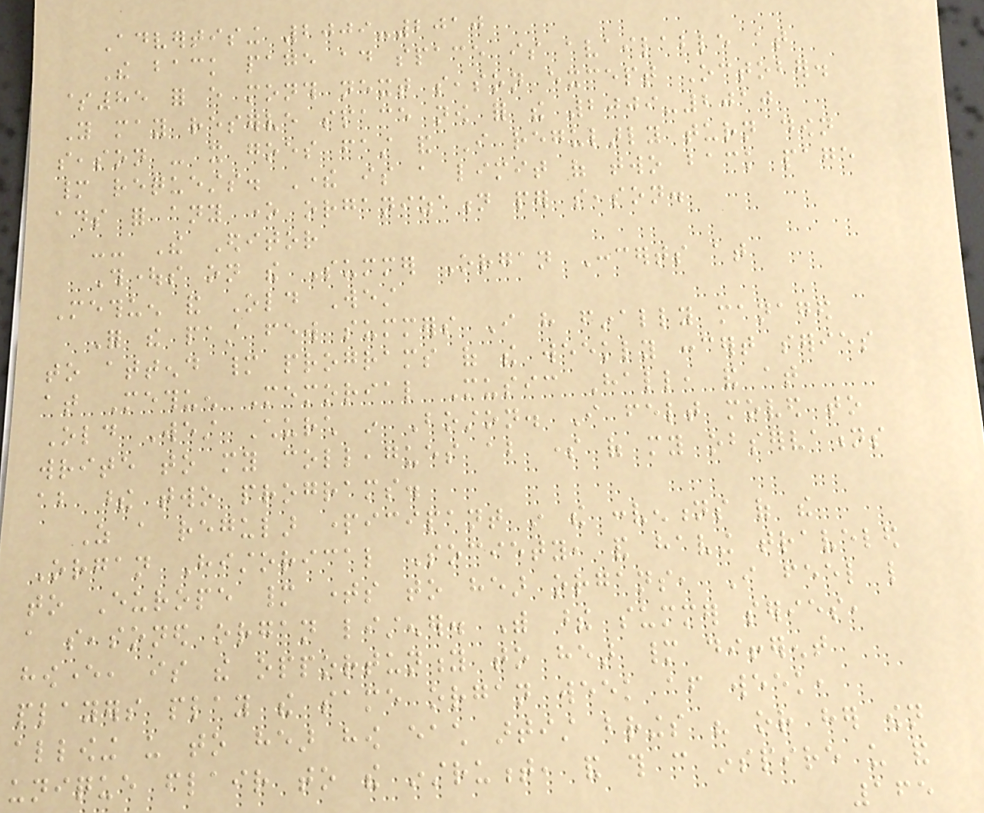Advertising 2009-2010
The back page ad space is available at
$85 for every month next season except October.
You may reserve space now for the 2009-2010
season - it goes fast and I regularly turn down
many requests. There is a limit of two back page
ads for any one organization per season.
-- The Editor
Thoughts on the Summer Organ Concerts at
Methuen and Old West
For the past few summers I have finally managed
to attend many programs of the weekly concert series
at Methuen Memorial Music Hall, and at
Old West Church in Boston. I felt moved to
write to my colleagues about some of my observations
about these two programs.
As a regular participant in the conventions of the
Organ Historical Society, and having traveled
to Europe many times to hear organs, I feel like
a seasoned organ listener. With these summer series,
however, is the opportunity to hear many different
players play the same organ week after week,
allowing us to hear how each artist brings his or her own
unique flair to the instrument, and this can inspire us and
165
